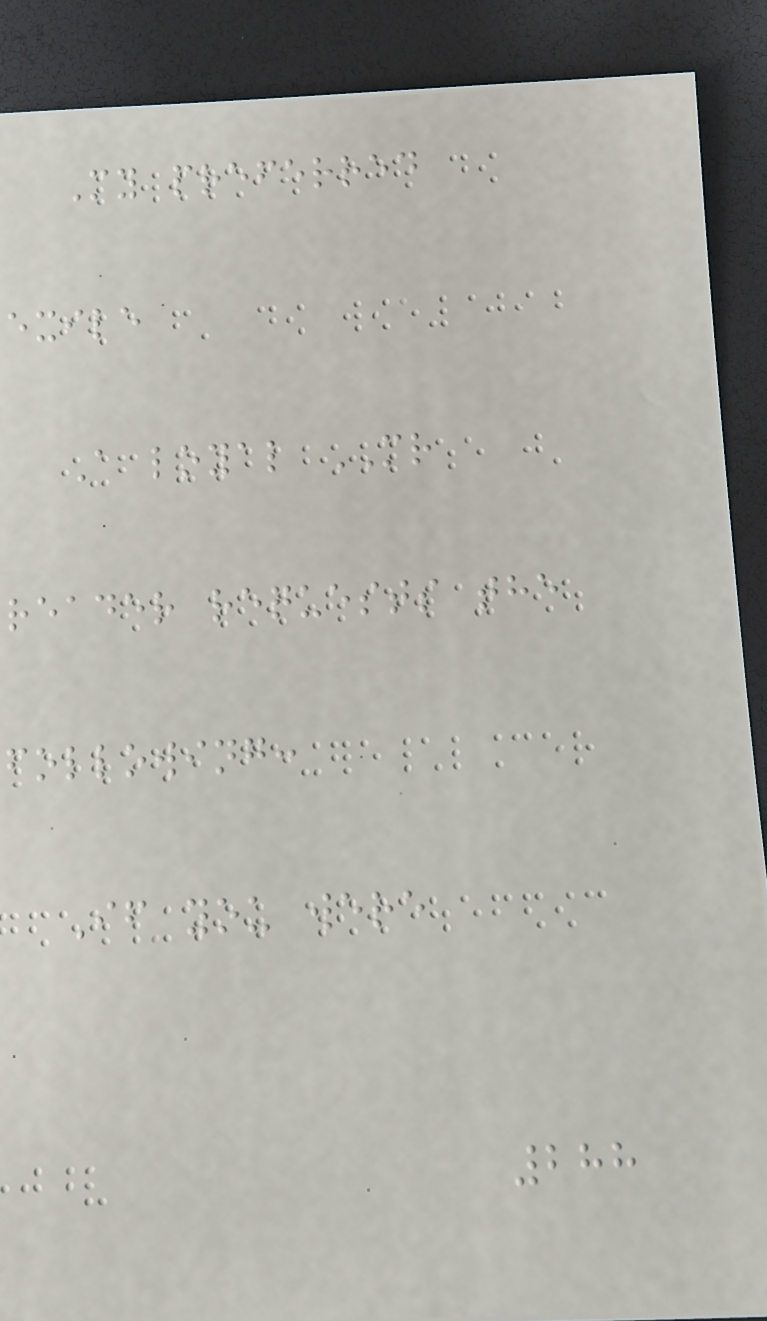My preferred
exile
A loyal MR
reader requests the
following:
If you were
288
